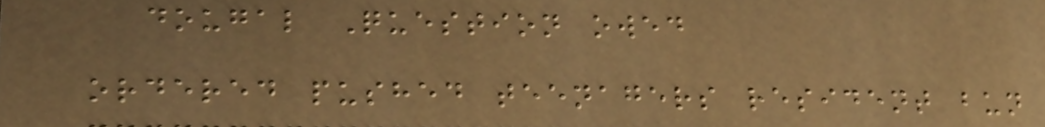dougal Question owed
ordered pushed teenagers resident bun
